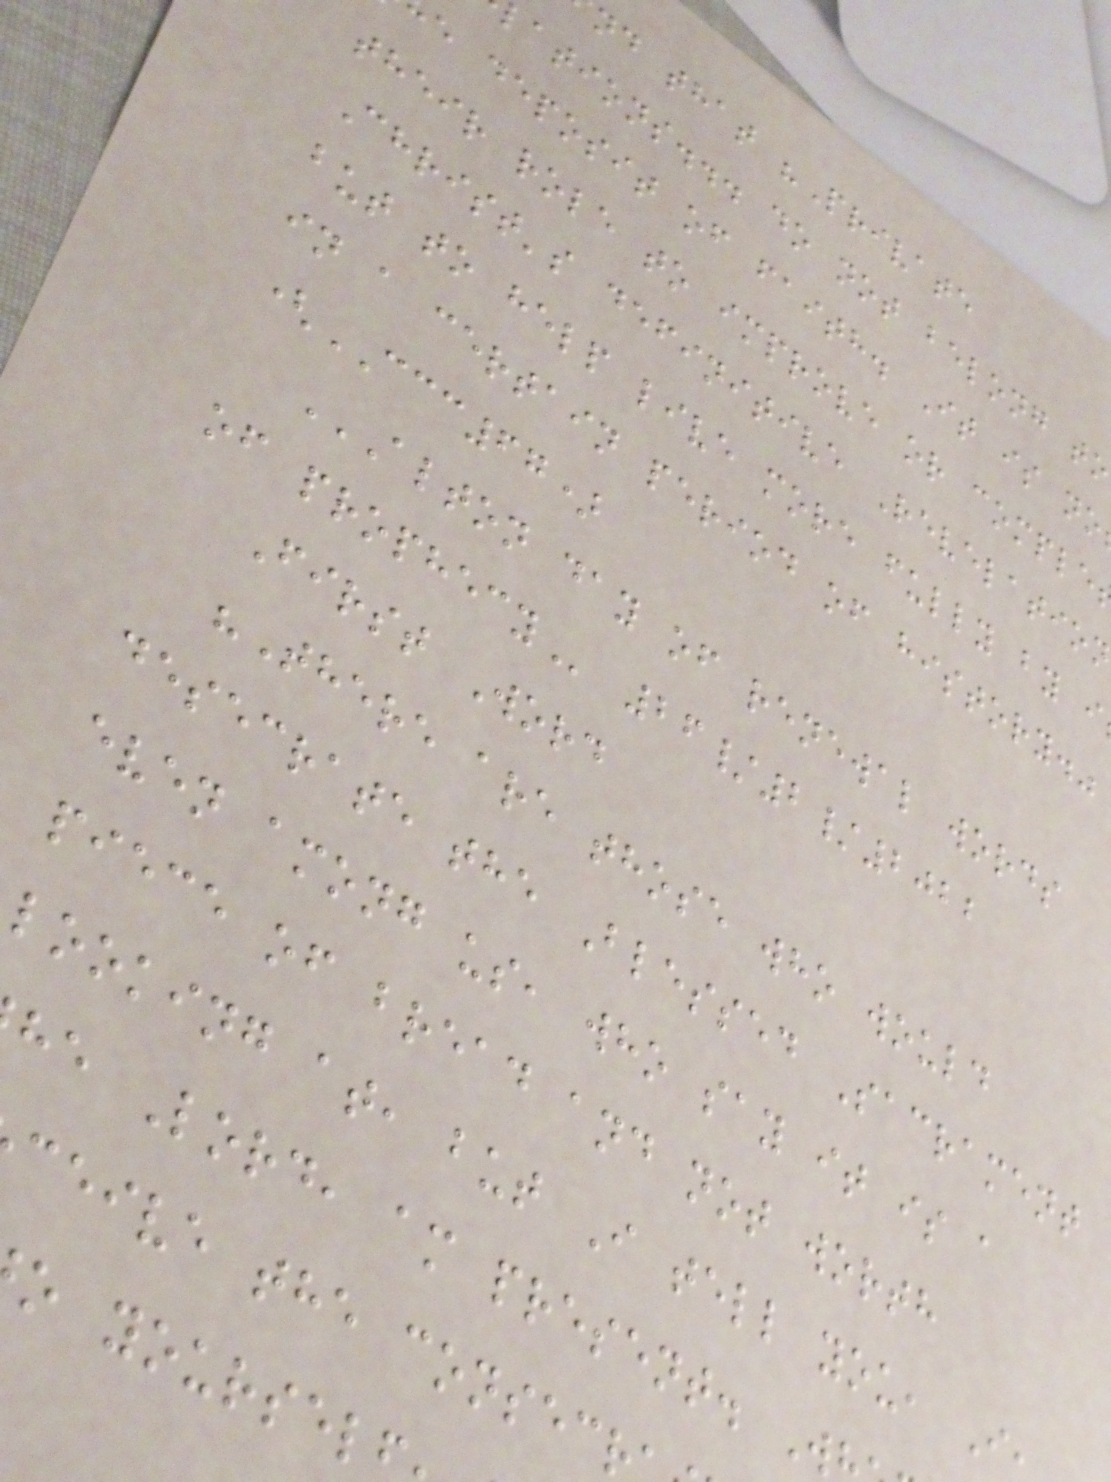nd that "Private
lations... do not belong to
e deposit of faith. It is no
their role to improve or comple
Christ's definitive Revelation
but to help live more fully by i
in a certain period of history."
(CCC67)
ALTON DAY OF RENEWAL WORDS
First Word
"There are those who would
desecrate the Blessed Sacrament
even among us, who say it is a
piece of bread and not worth
looking at, but I tell you, I
he Lord, am present. W
ceive the consecr
o yoursel
